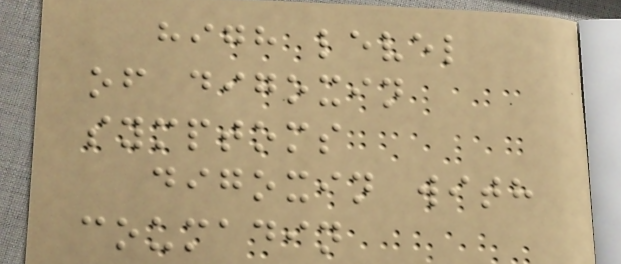high level
of digoxin
symptoms
digoxin with
coumadin
